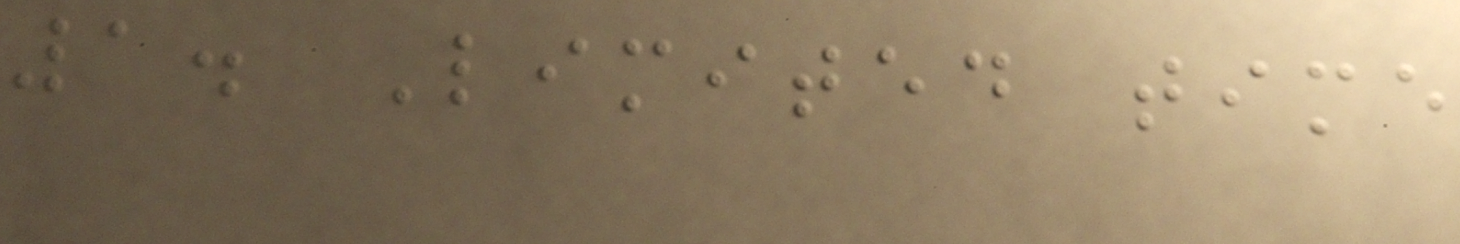1. Limited time
